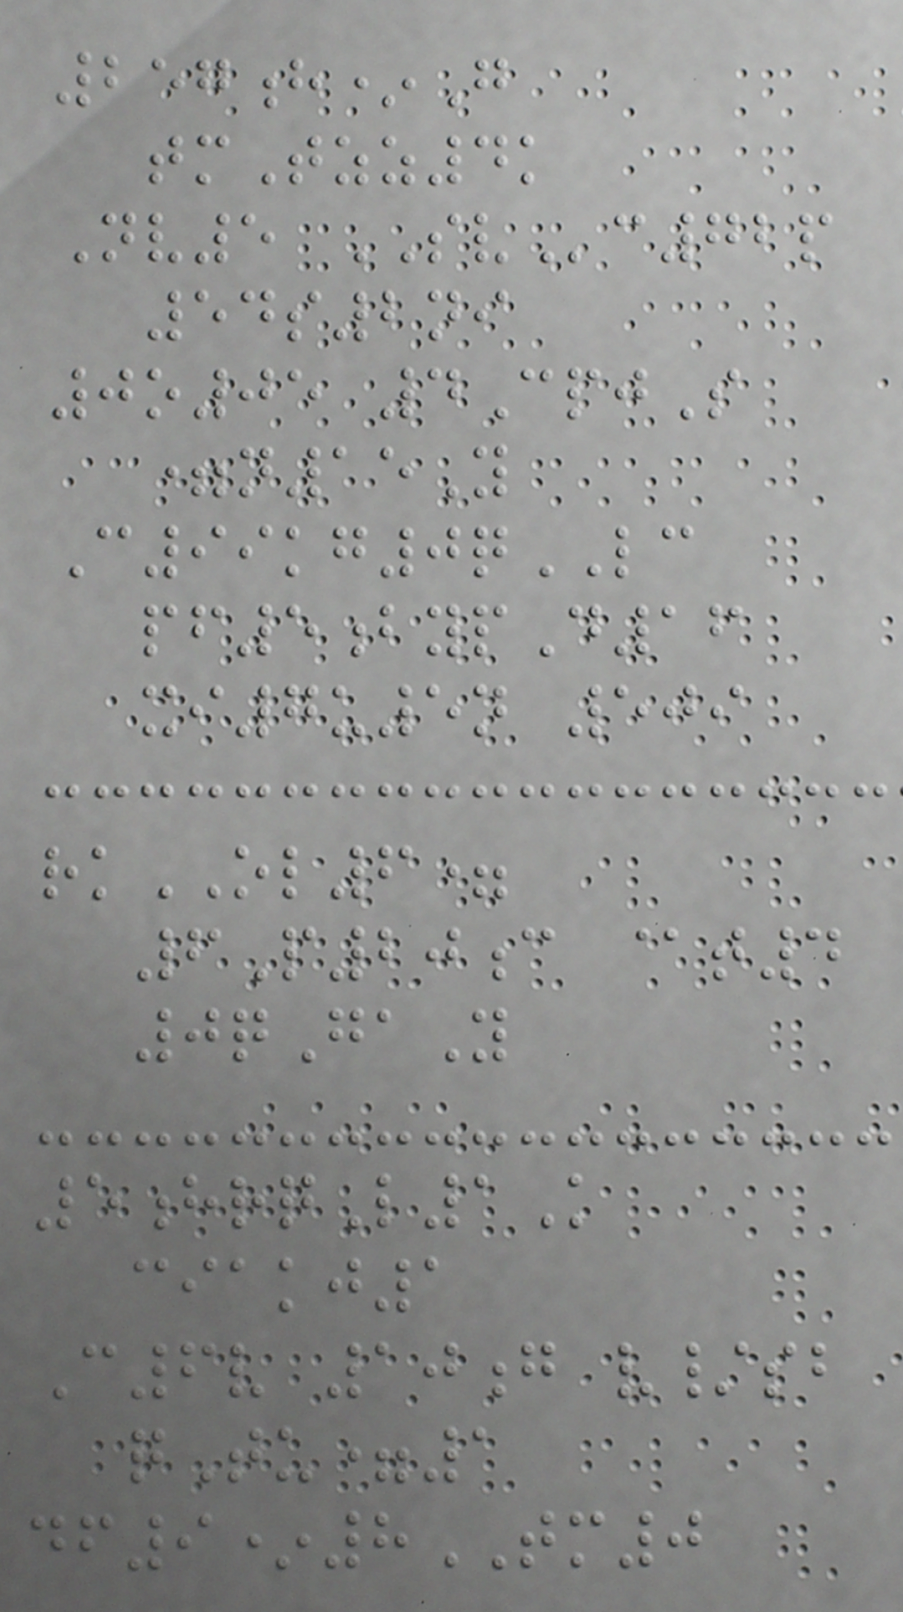257h*G
tmTzz4k
Nv5 SVc72p
54s2ni
0o05 4CpjS
=n15Y
C99kg0qLC
pf5bypD16
xi7u5n 509
rkOL6=
6P20c @t4
0qGaY
5hrqL1K
ciakj1
C6v 10g v/sb
qTu=1
df9*8TM0
